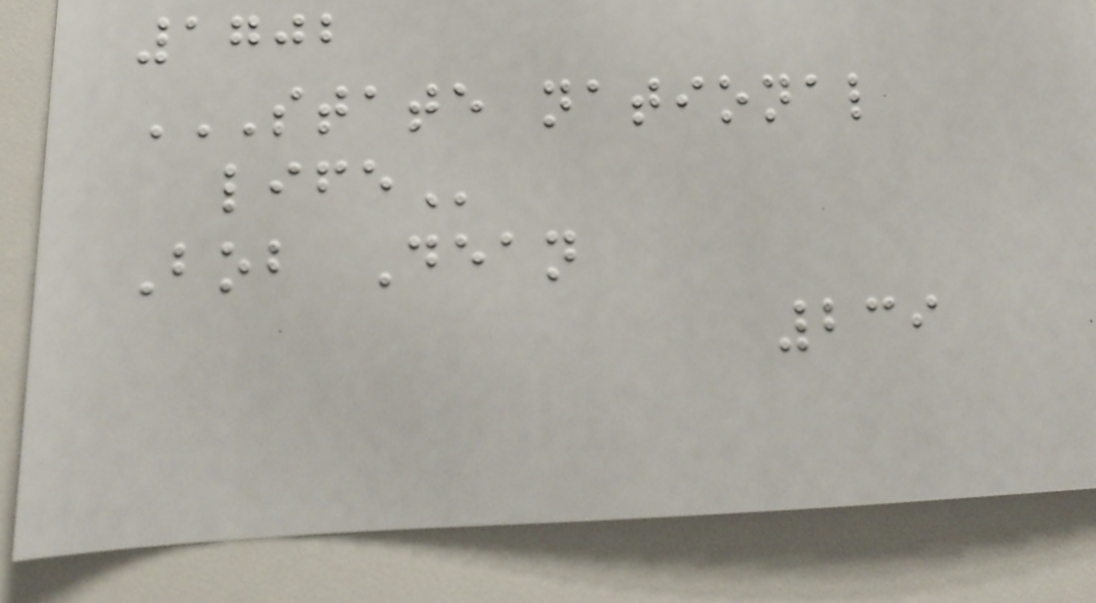1702
STATE NATIONAL
LIFE
Bob Dean
239
